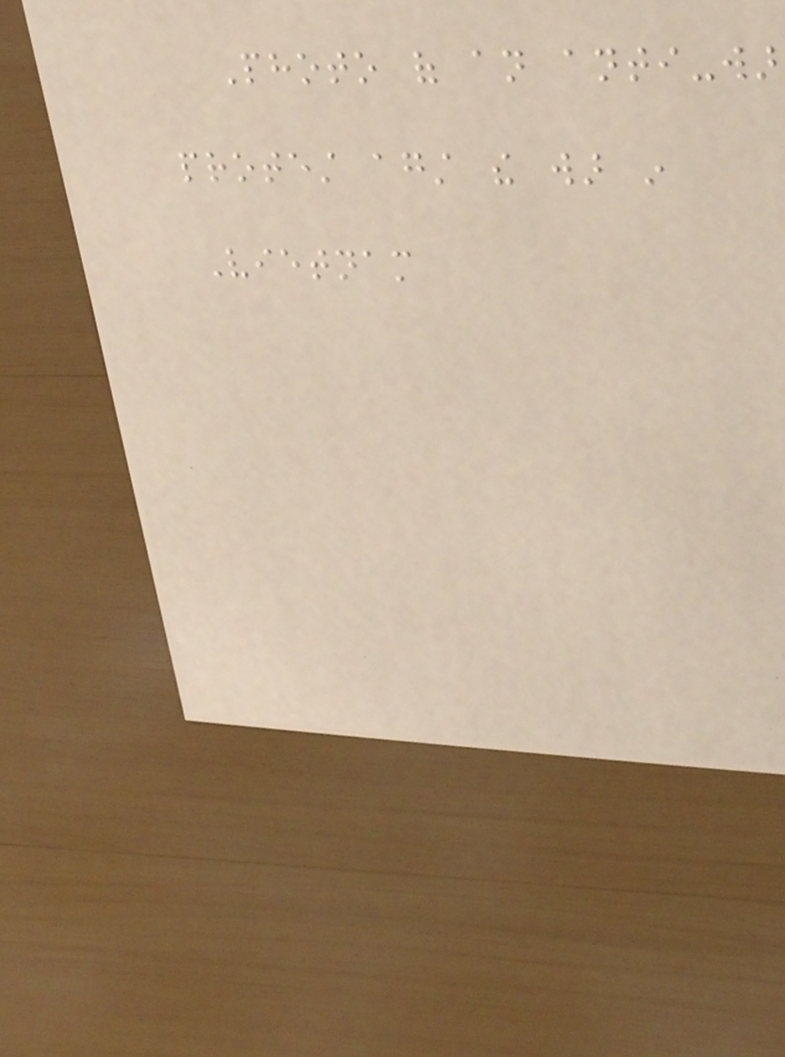Photo of an anti-war
protest against the war in
Vietnam
